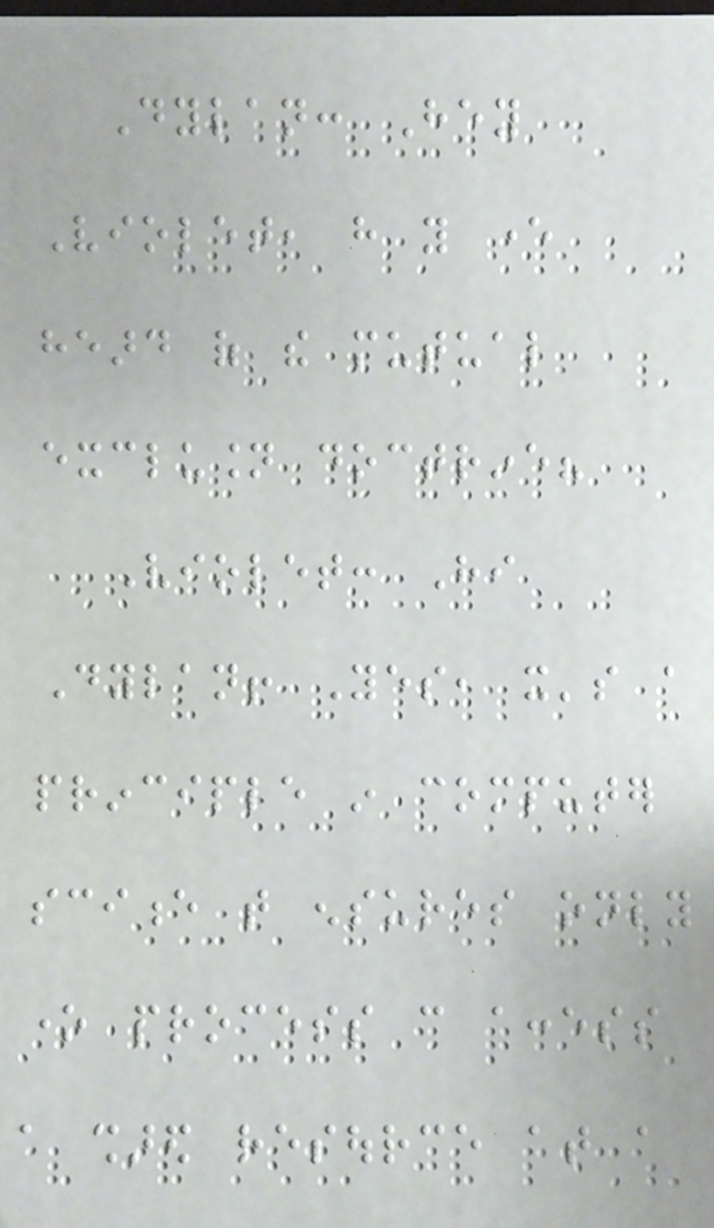Dylan: Hey
Violet, have you ever
heard of the mutual
exclusion doctrine?
Violet: Hi
Dylan! Yes, it's a
principle in computer
science that ensures only
one process can access
a shared resource at a
